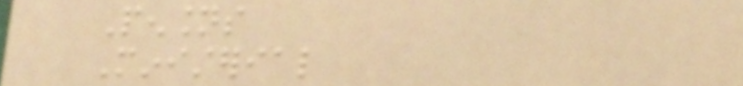Pensions
Ministerial
